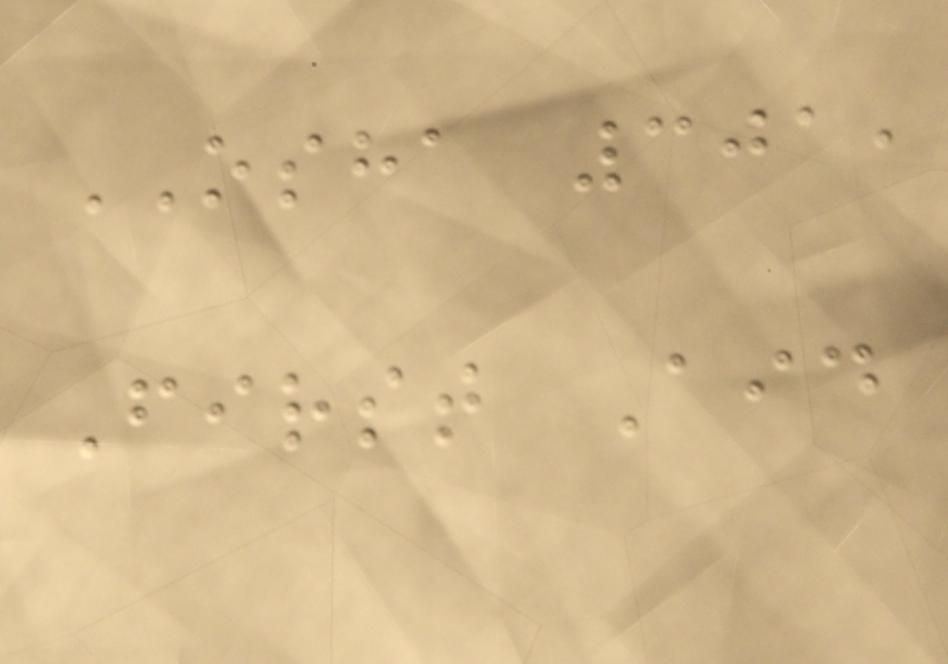OSHA 301,
First Aid
